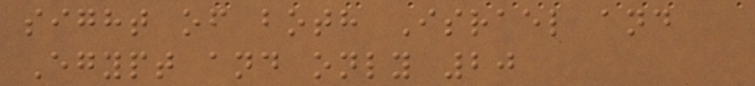sight of both Israel and
Egypt and only 20
